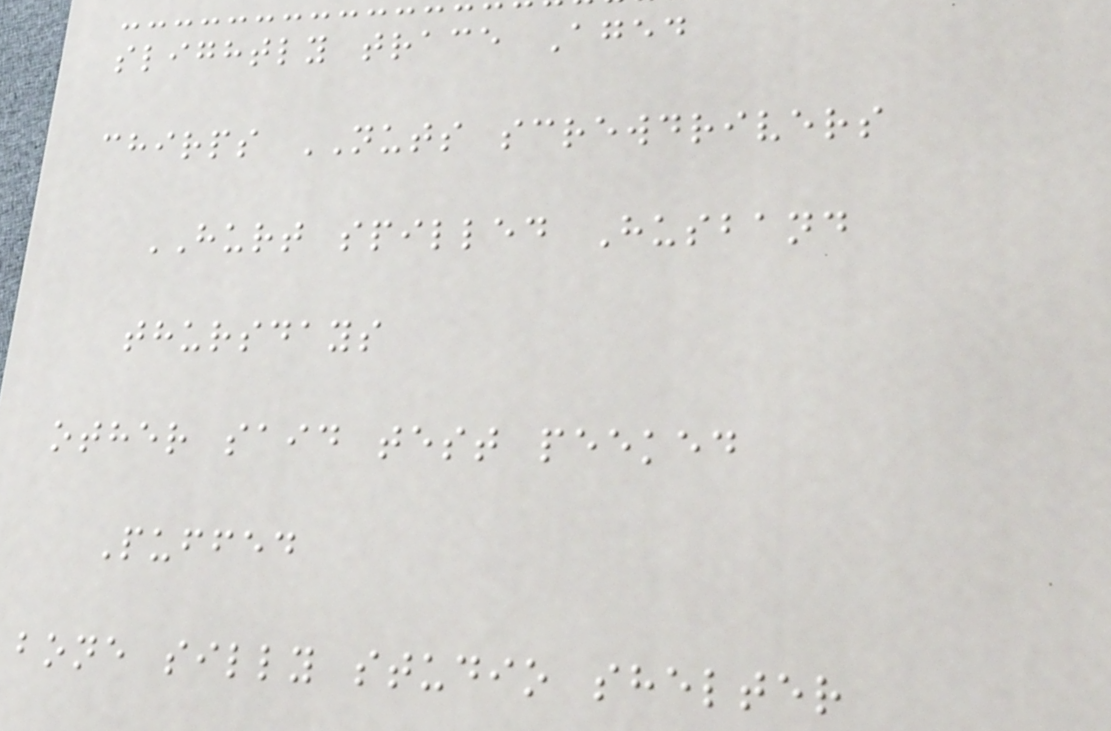slightly trace Aged
chirps NUTS screwdrivers
HURT spilled Husband
thursdays
other said test peeked
Puffed
bone silly studio shelter
